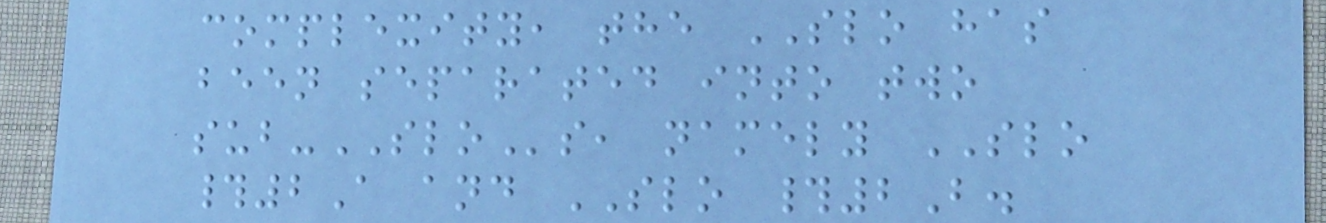complexity, the SLO has
been separated into two
sub-SLOs, namely SLO
#2A and SLO #2B.
